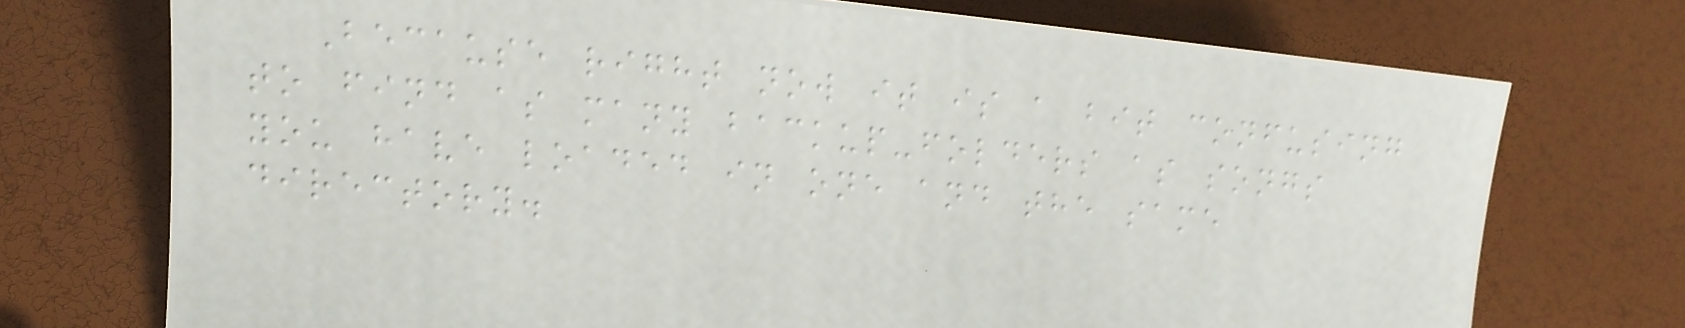Because right now it is a bit confusing
to find as many backup-folders as songs
you have loaded in one and the same
directory.
